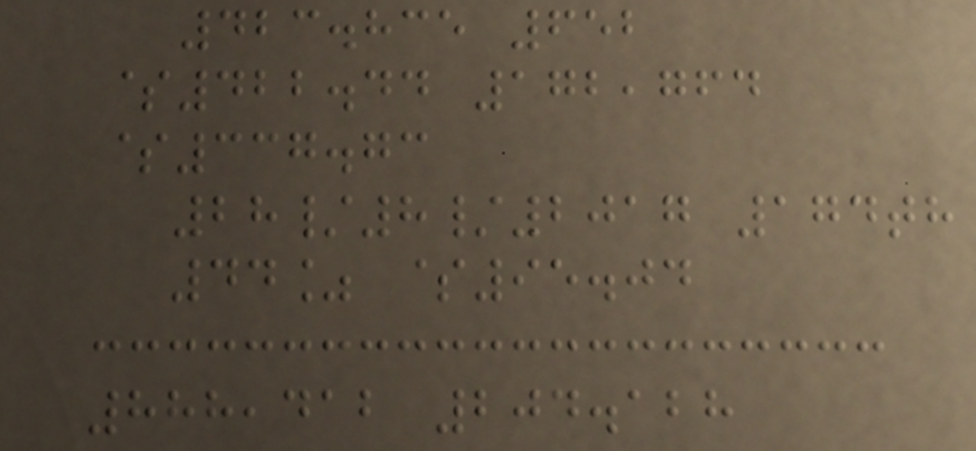423.835 652
$422.44 172,764
$337.73
28/8/2017 174th
44% $95.04
888,412 204.128
